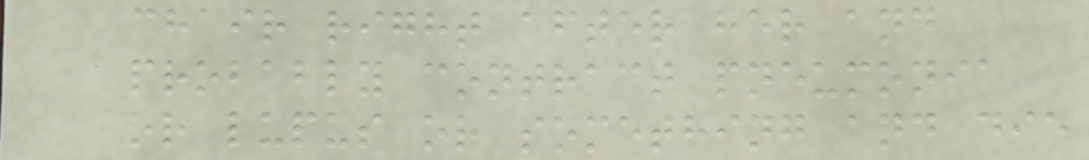chair right after her and
probably contract pneumonia
or lupus or something and die
